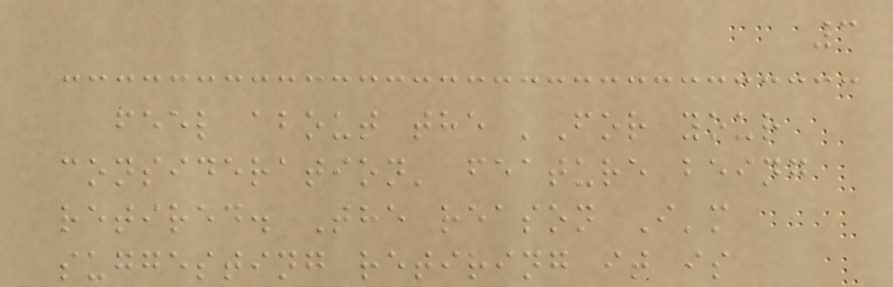3
feel about the 'For your
consideration' feature being
retired. The reason I'm
suggesting retiring it is
